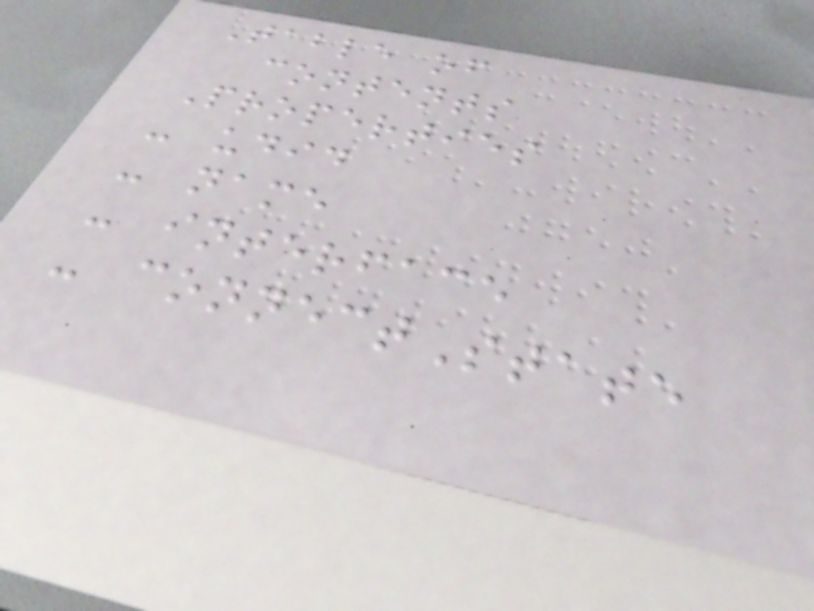Table of
contents
Properties
- udid
- name
- interface
- connectState
